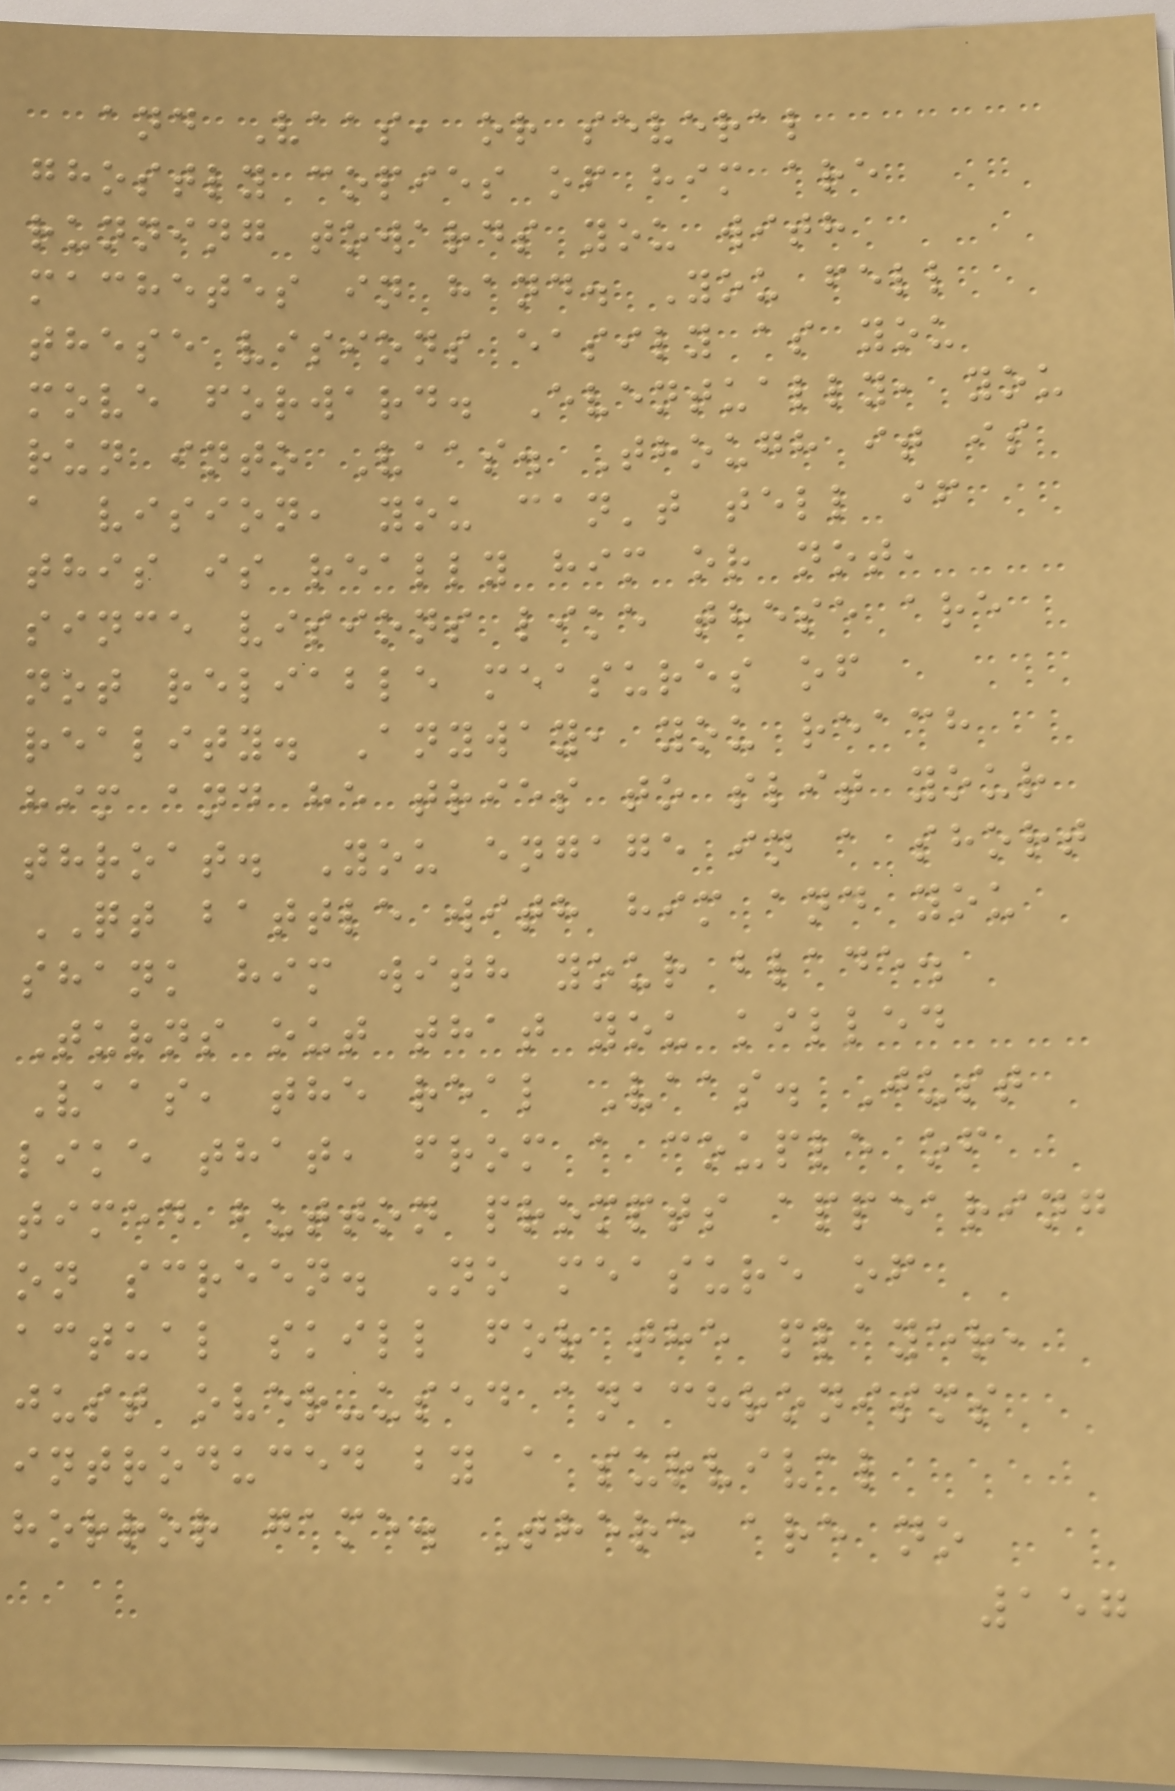and Vaas, or several
ghostly copies of him are
running towards you with
machetes in hand. You fell
these visions easily as you
move forward. Eventually, you
run into Vaas. Though it is
a vision, you can't tell if
this is really him or not,
since visions like these are
not reliable measures of
reality. Anyway, you reach
him and he tries to slit your
throat. You engage in a short
QT battle with him and you
shank him with your blade.
Turns out that you killed
Vaas, the real Vaas. Just
like that, from a couple of
timed button prompts appearing
on screen. No measure of
actual skill for the player,
just over-used anachronisms
introduced by a survival
horror game. There are no
157
